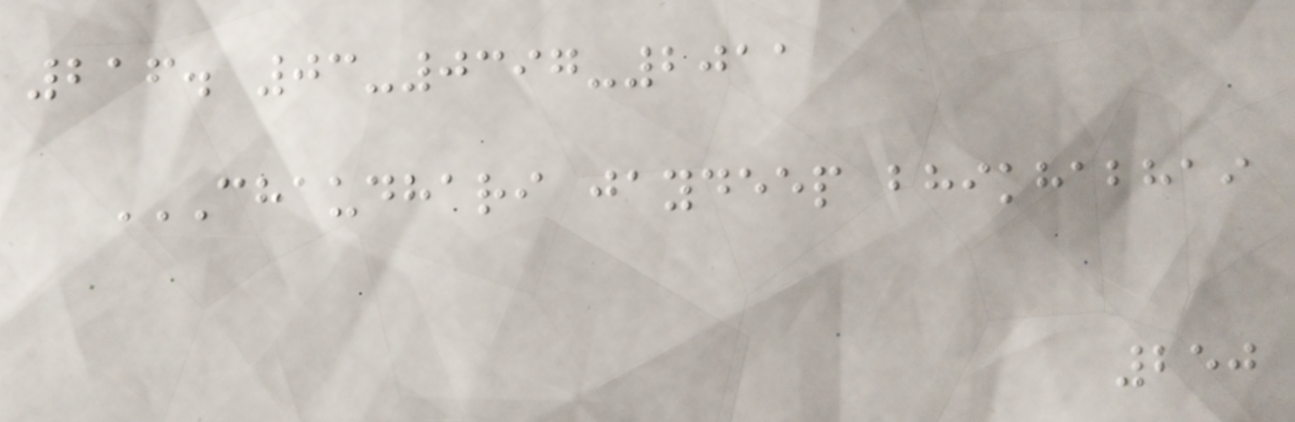216. 03-0397-2011
CHAUDHARI JAYDEEP BHIKHABHAI
250
